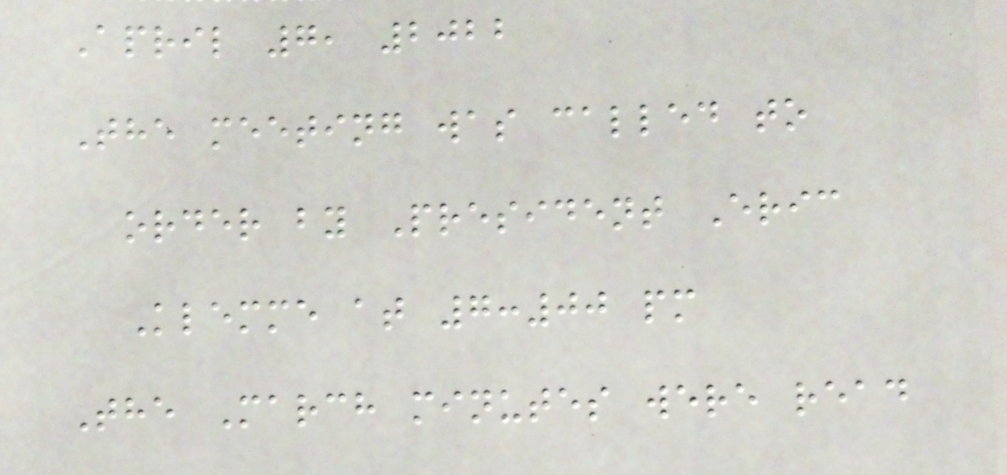April 7, 2022
The meeting was called to
order by President Eric
Klemme at 7:00 pm
The March minutes were read
